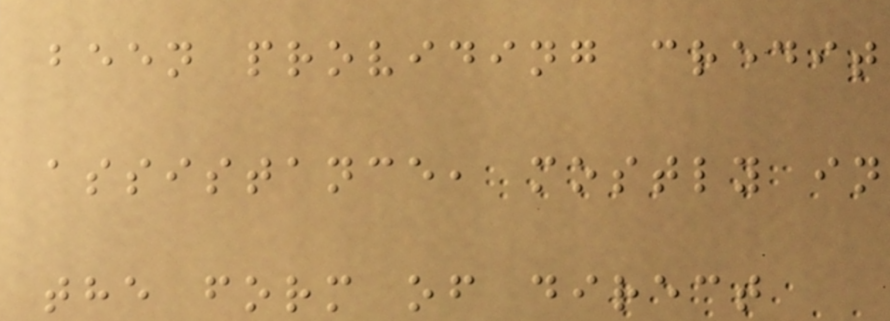been providing credit
assistance, mostly in
the form of direct
